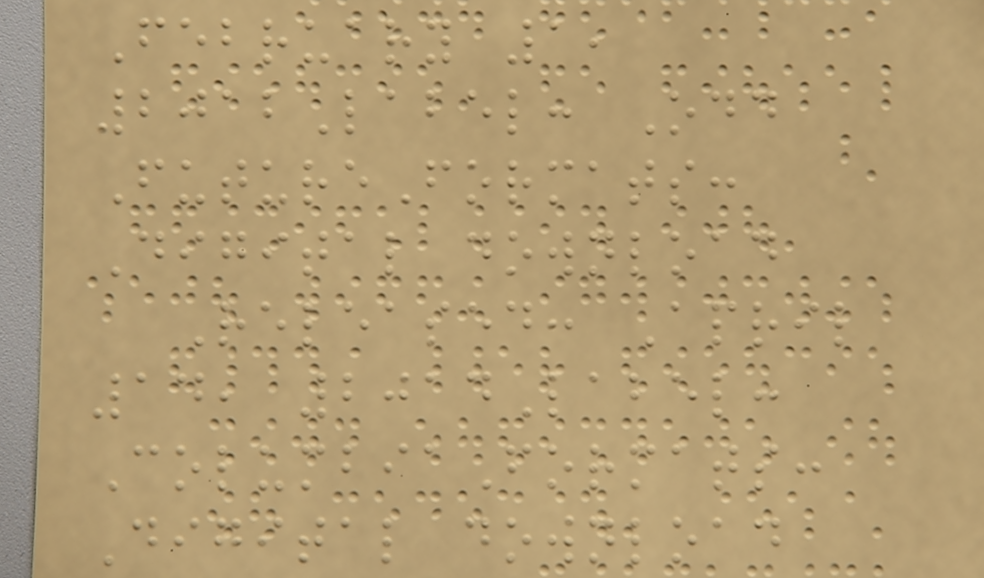February 1,
2012Label: Odd
FutureFormats:
Digital download
Released: April
14, 2014Label:
ColumbiaFormats:
Digital download
